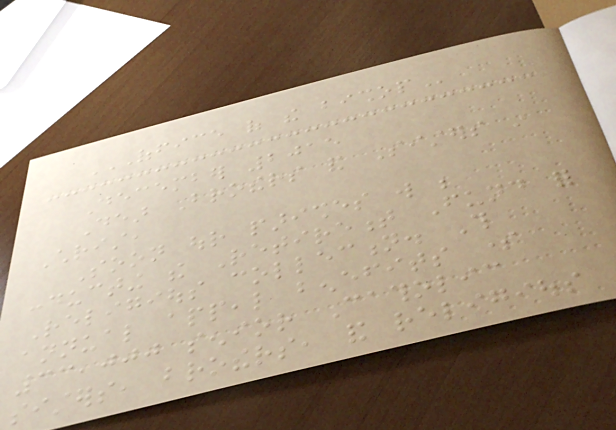OFFICE OF THE BISHOP
December 2015
Dear Brothers and Sisters in
Christ,
Soon our parishes will be
conducting the Retirement Fund for
Religious collection. This
annual appeal benefits some
33,000 senior Catholic
sisters, brothers, and religious
